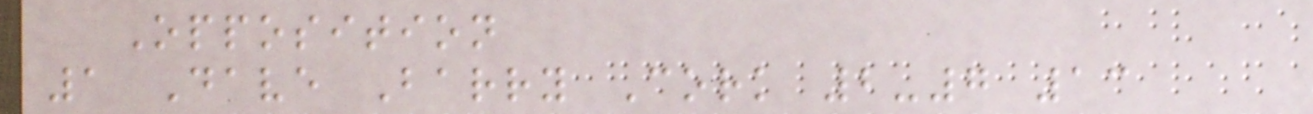Opposition
1 Dave Barry Cork 2-7 13
